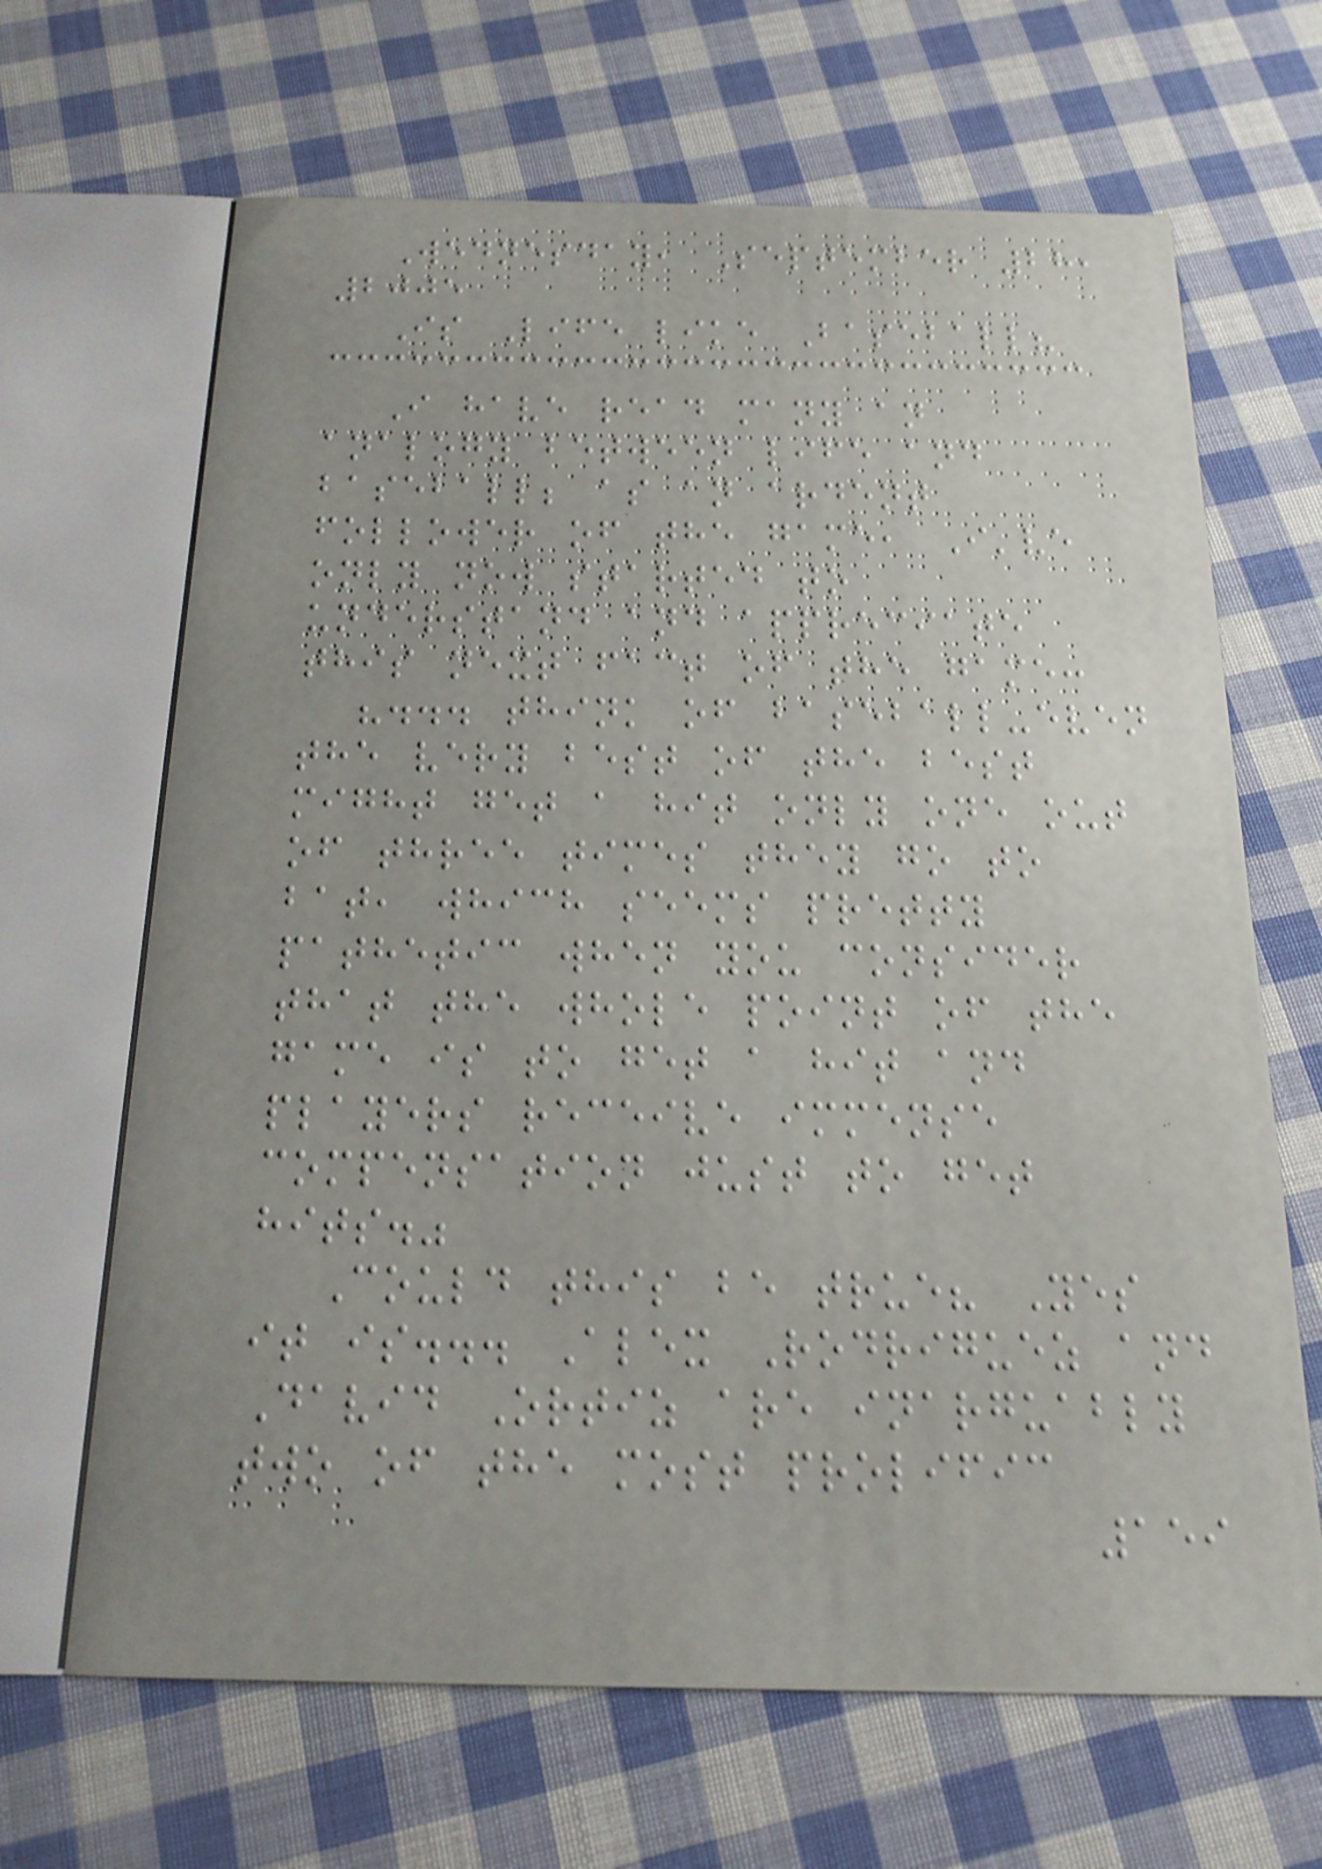Wednesday, September 28,
2005
Is Life like Baseball?
I have read many an
analogy between life and
baseball; as an ardent
follower of the game, I've
only now started to
understand and appreciate
this next fact of the game:
"... think of baseball-even
the very best of the best
might get a hit only one out
of three times they go to
bat, which seems pretty
pathetic when you consider
that the whole point of the
game is to get a hit and
players receive immense
compensation just to get
hits."
Could this be true? Yes
it is... Alex Rodriguez and
David Ortiz are inarguably
two of the most prolific
159
